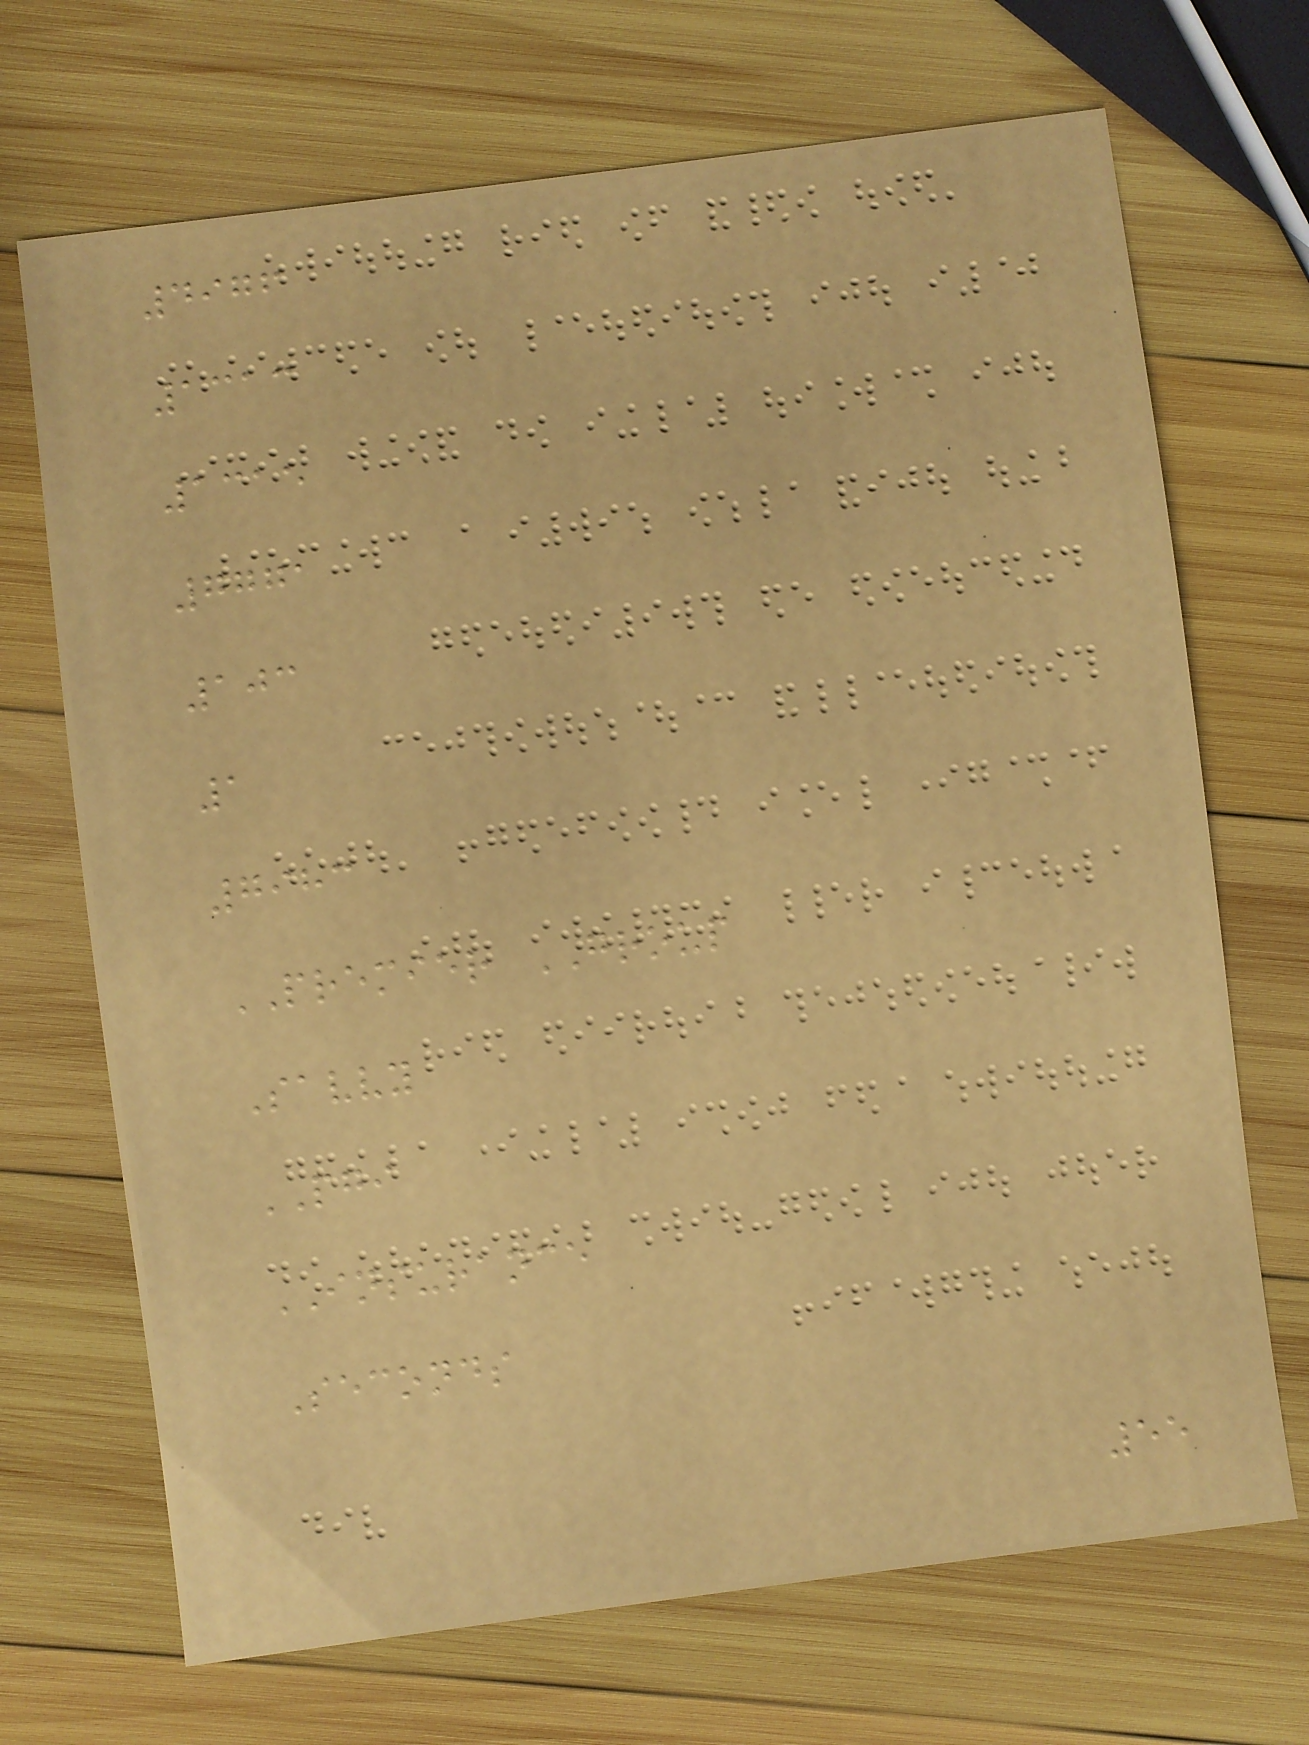4976
1313
1315
7771
103
1
7983
PREMIER GROUP
Savvy
PGI
INSURANCE
Seconds
55
